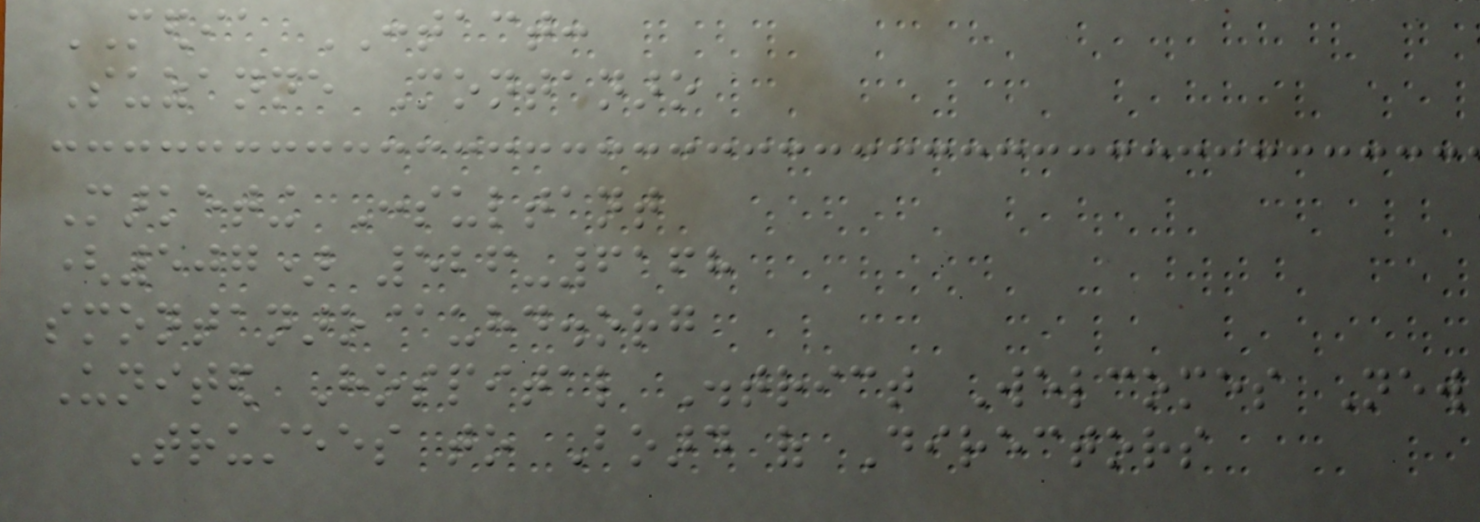MEDIA CONTACT:
Suzanne Montanaro
Marketing Consultant
(507) 526-6168
smontanaro@uhd.org
United Hospital District Welcomes New
Trustees to Board of Directors
